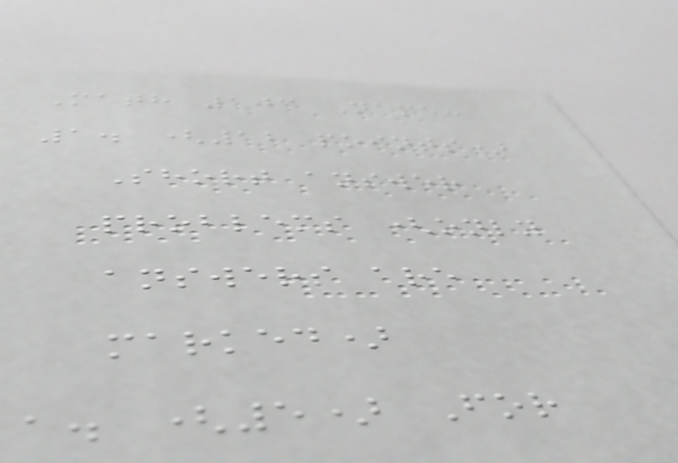Math 103 Name:
1. (12 points)
Short answer
problems (only
answers are
marked)
a. (5) For
